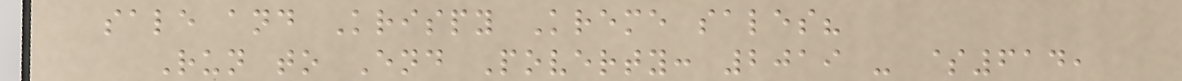sale and Krispy Kreme sales?
Run to End Poverty: 2019 - $614,
